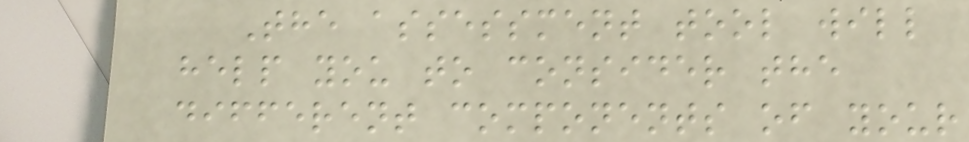The assessment tool will
help you to consider the
different components of your
